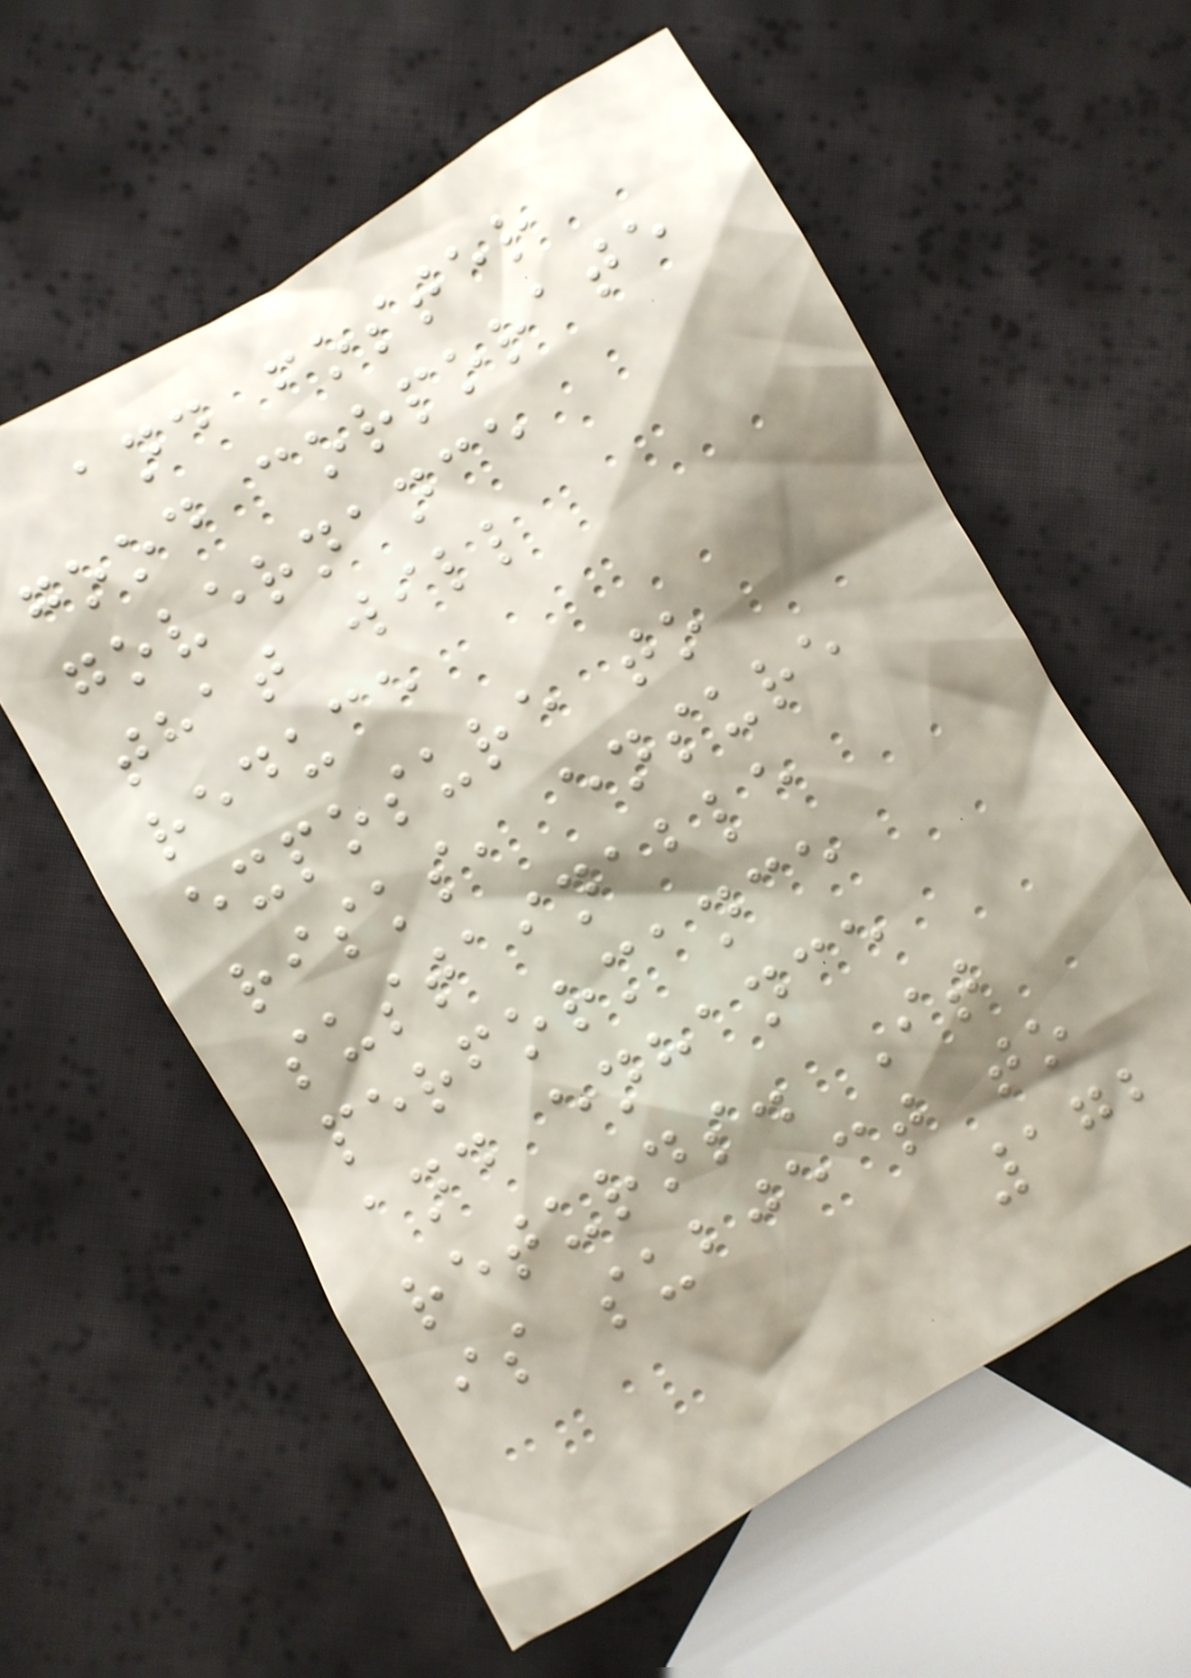and foster
good corporate
governance
that will
reduce
exposure to
risks, ensure
sustainable
performance
and enhance
returns. It
is subject to
172
